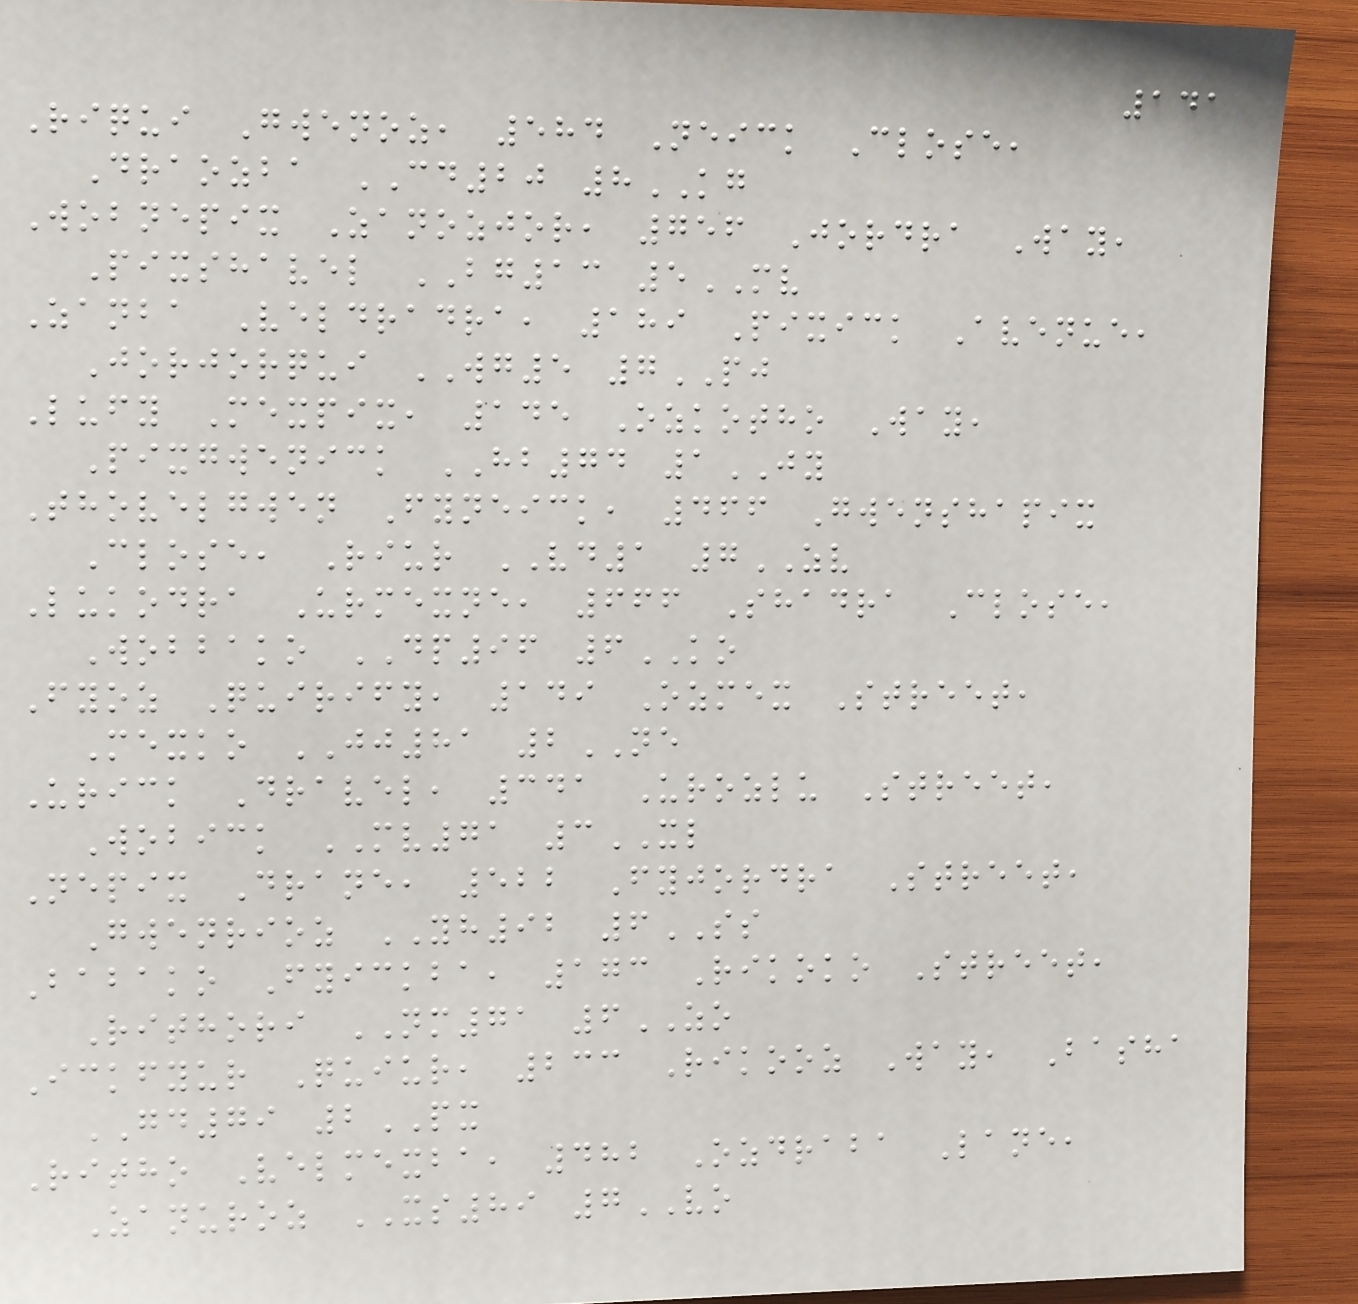141
Riqui Gwenoz, 584 Neick Close,
Draozba CD20 8KG
Wobnepix Zanozjor, 756 Jordra Way,
Pixshavel BG13 5MV
Zanba Veldradra, 189 Pixick Avenue,
Jorjorqui WG5 7PJ
Lufy Mexpix, 145 Ozkotho Way,
Pixgwenick HB74 1JY
Thovelgwen Fyneick, 466 Gwenshapix
Close, Riur VD1 7ZV
Lukodra Urmexne, 666 Shadra Close,
Wobbako DP96 6KO
Fyoz Quirify, 149 Ozmex Street,
Mexko JJ81 2NE
Urick Dravel, 341 Urozlu Street,
Wobick MV71 3XL
Nepix Drane, 522 Fyjordra Street,
Gwenrioz YH92 6SS
Babako Fyickba, 173 Rikoko Street,
Rithori NM71 6ZO
Ickfyur Quiur, 233 Rikooz Way, Basha
GD79 2PX
Ritho Velmexba, 482 Ozdraba Lane,
Zanuroz XS89 7VO
